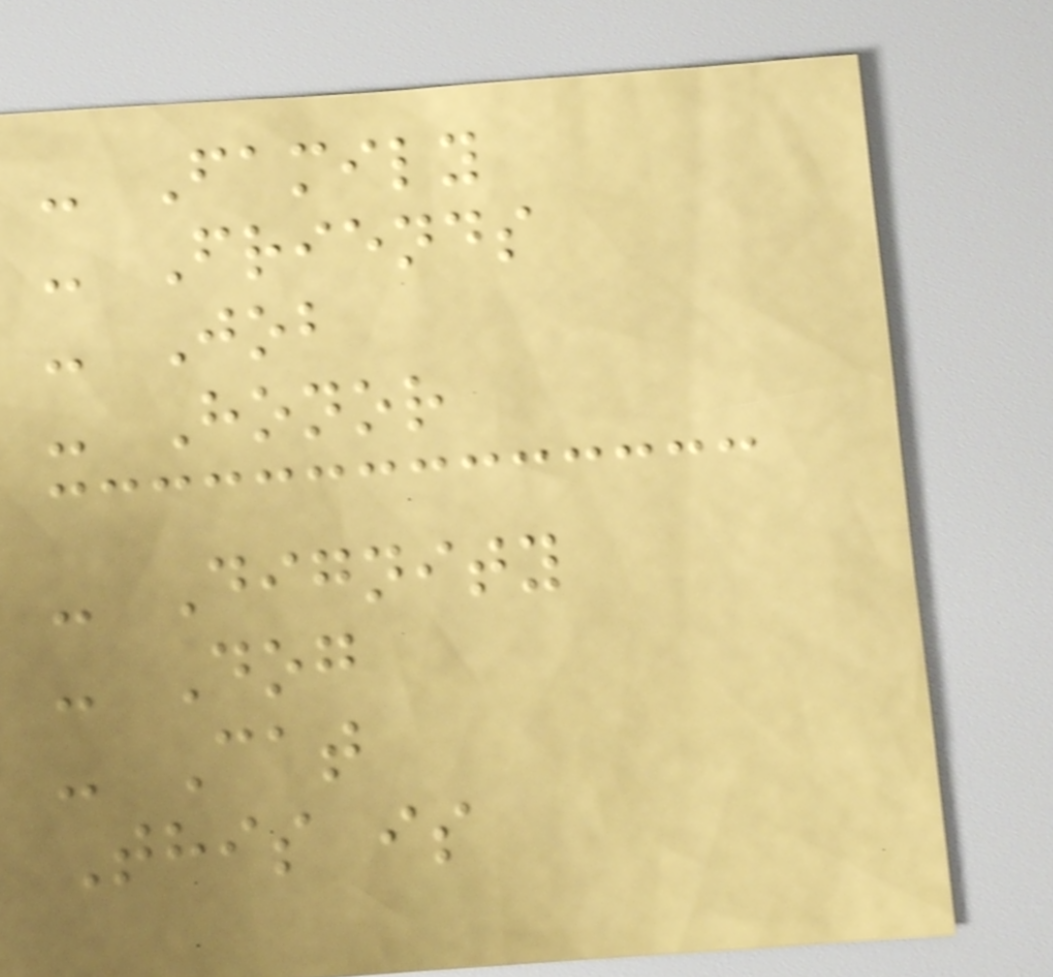- Family
- Friends
- Job
- Honor
- Dignity
- Dog
- Cat
This is
